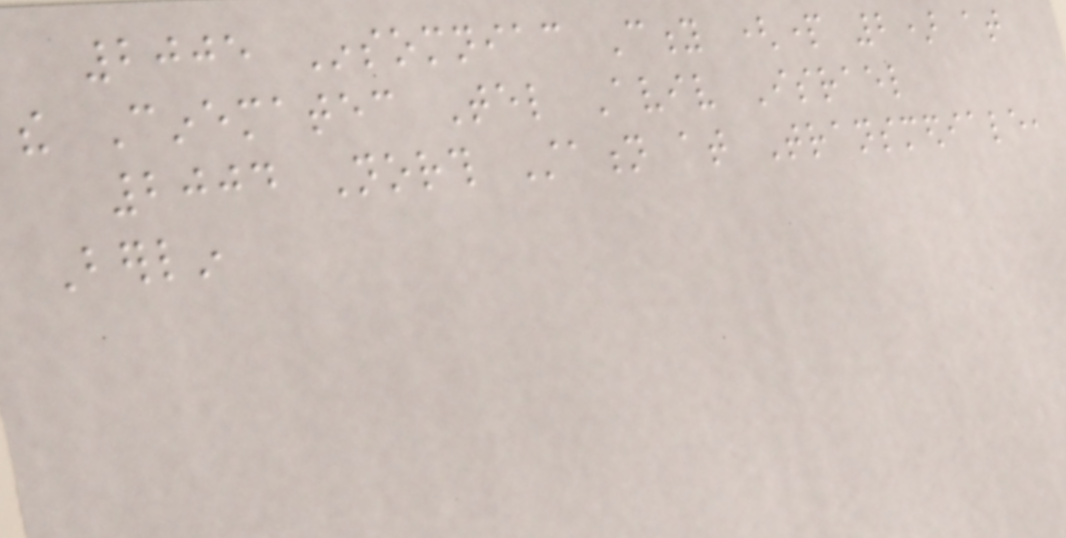2005 Insomniac City (part 2) at
the Cinematec Tel Aviv Israel
2004 North Station at Transmediale,
Berlin
